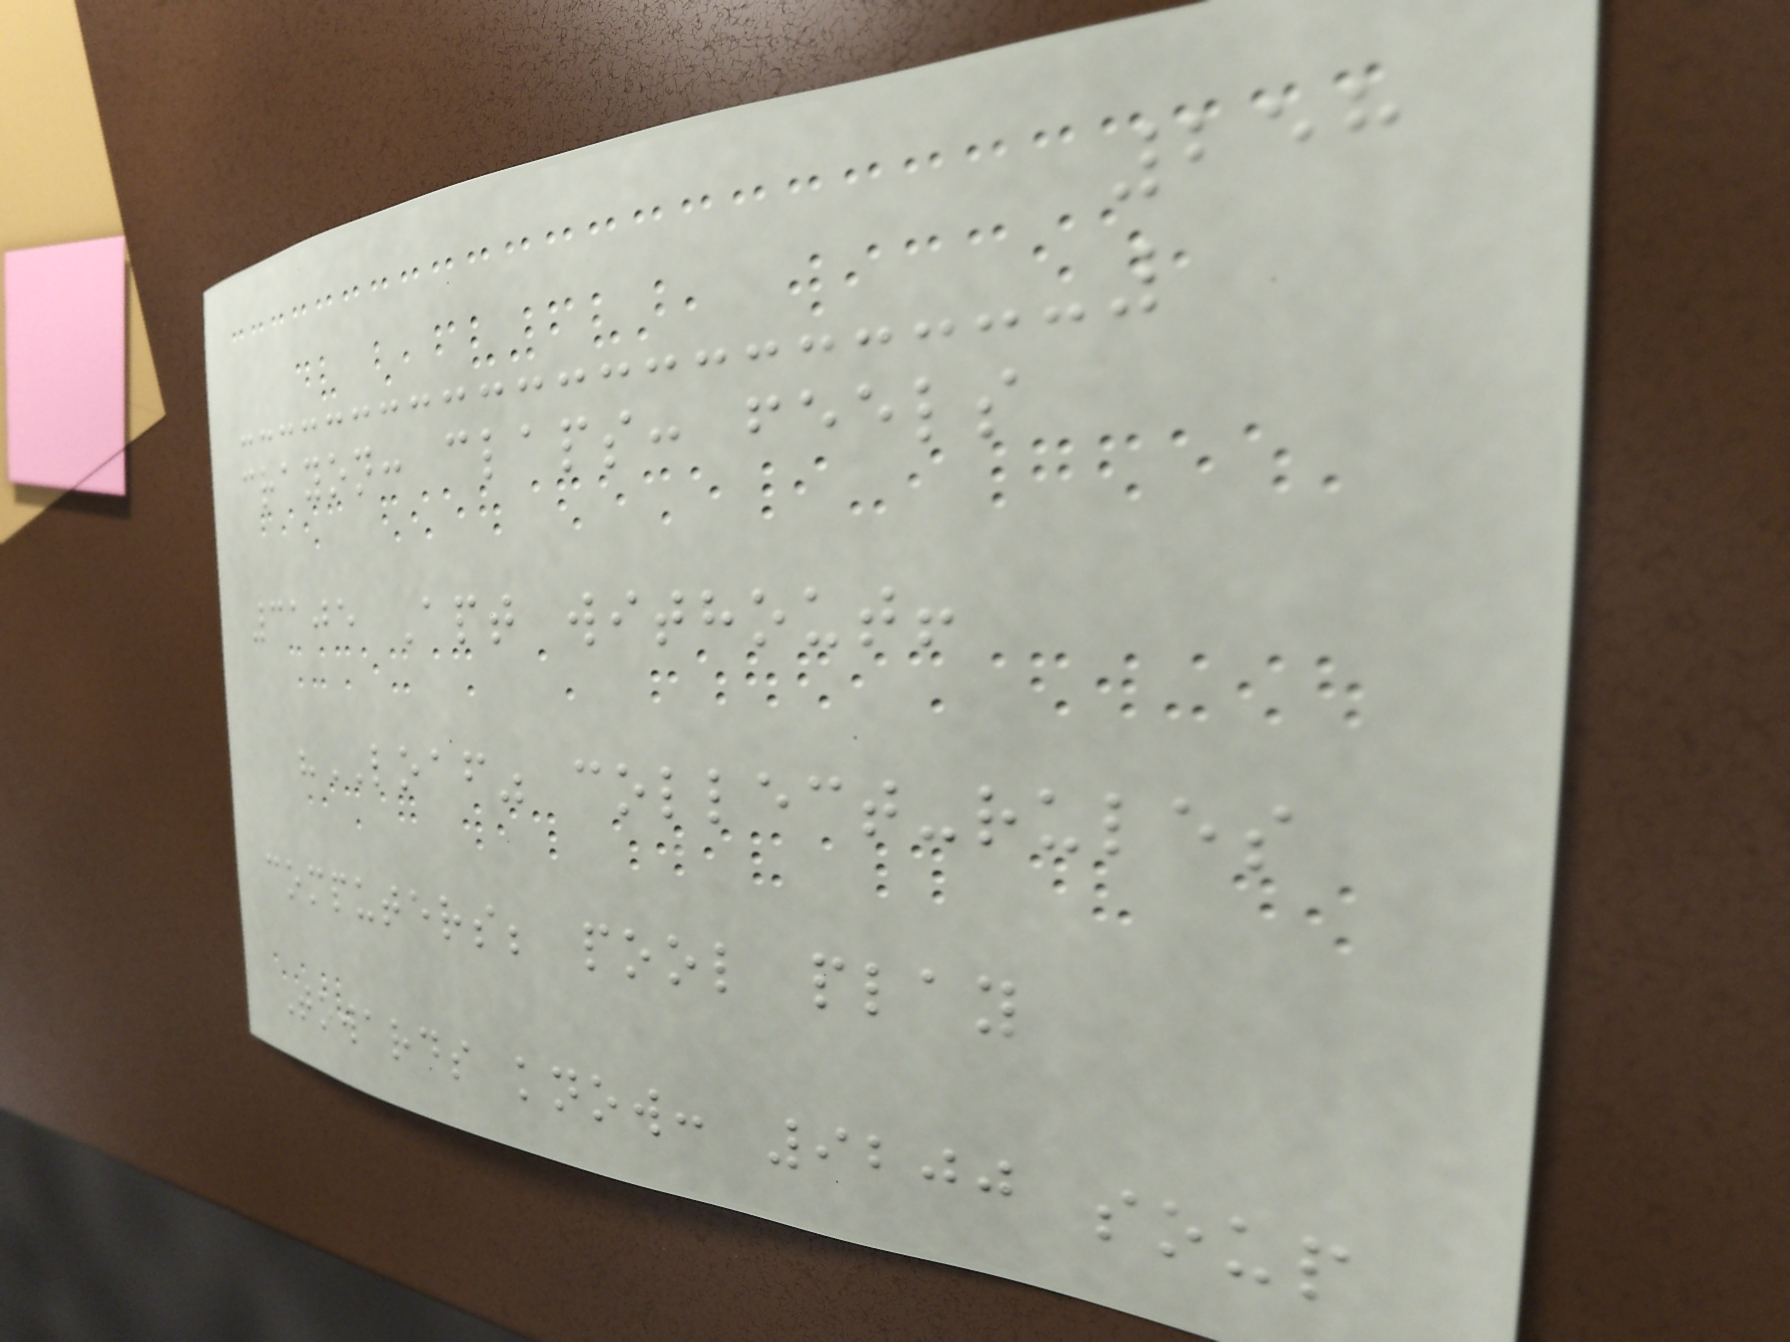258
crayon: claps: feels
3105 Apt without!
"LOAF" collect-rules
computers; pool play
Towards know: 9200 soup
